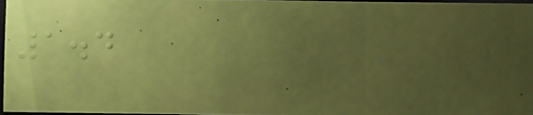1.4
